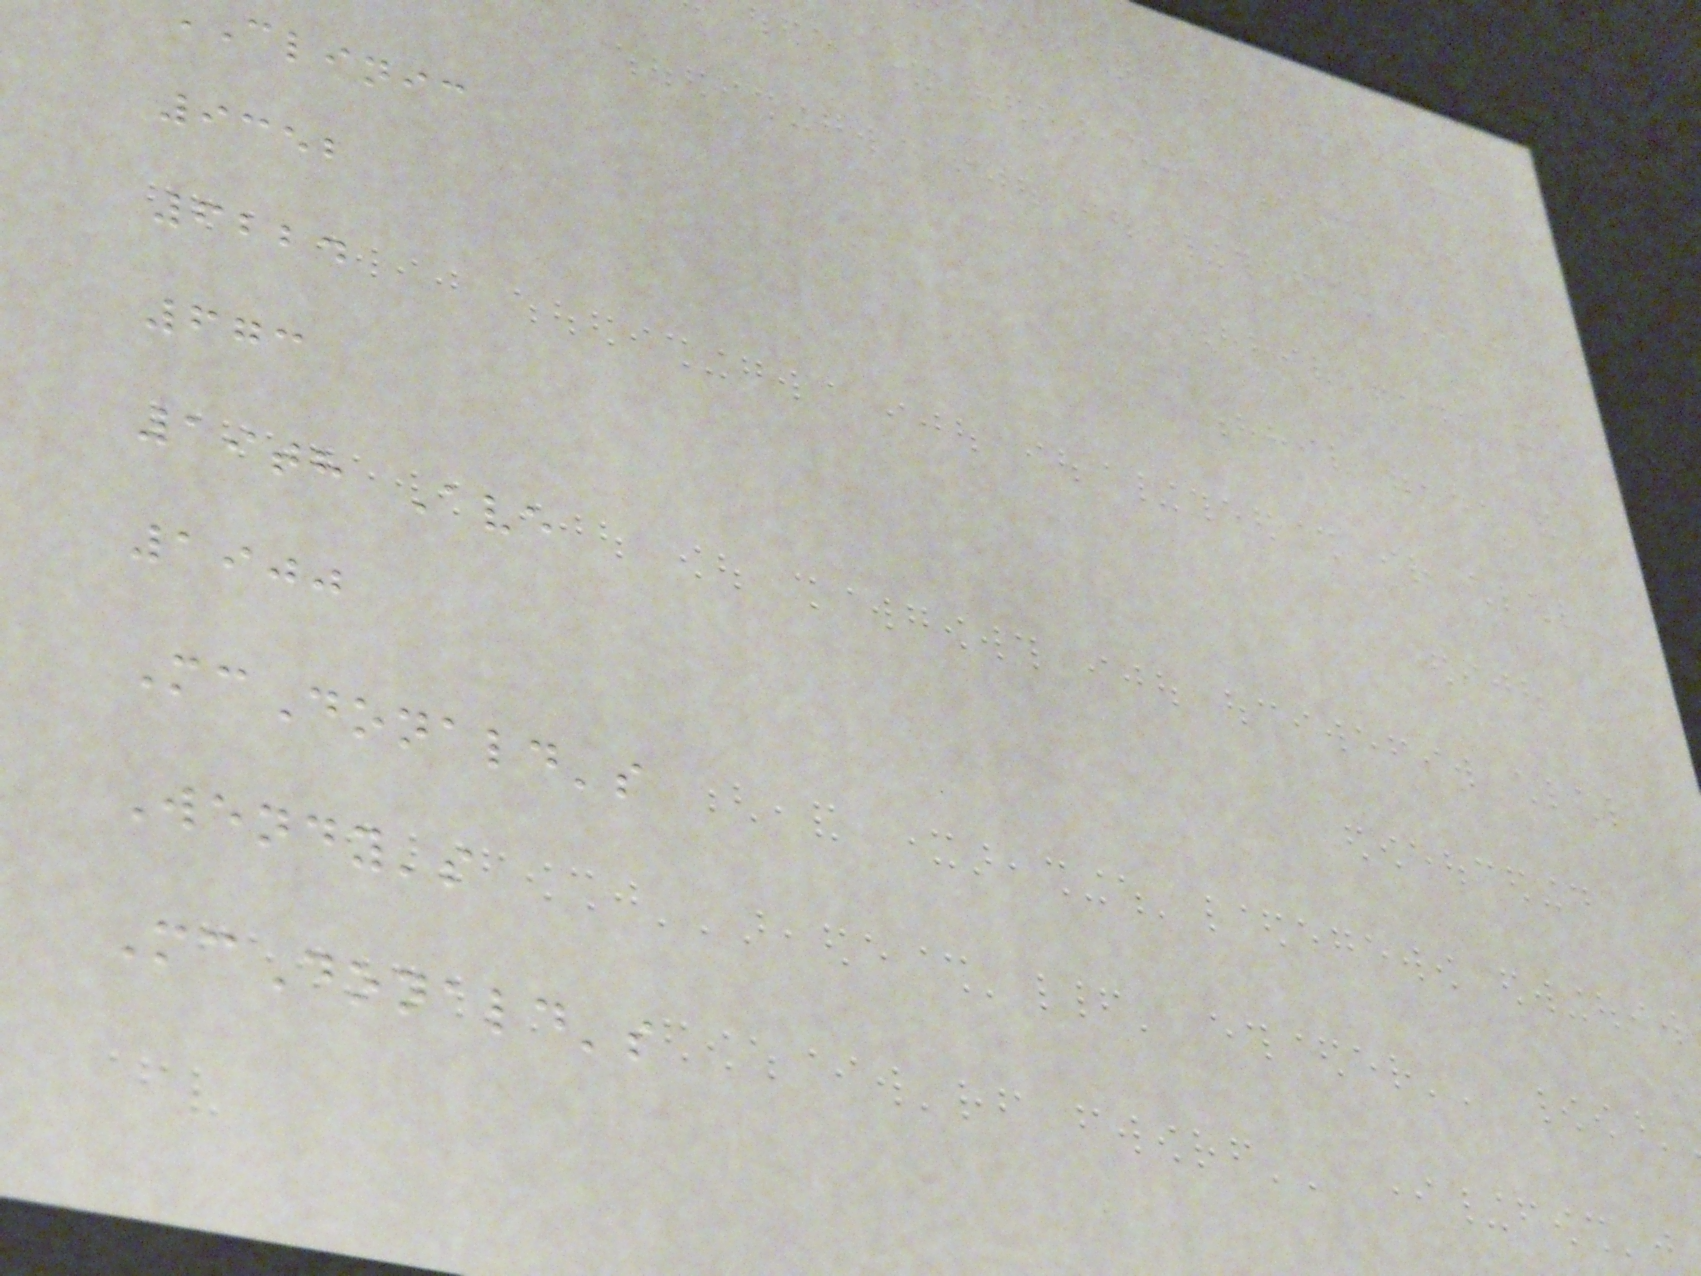clinic
9352
6224
673
19th Ave
1900
McDonald's
Wendy's
McDonald's
